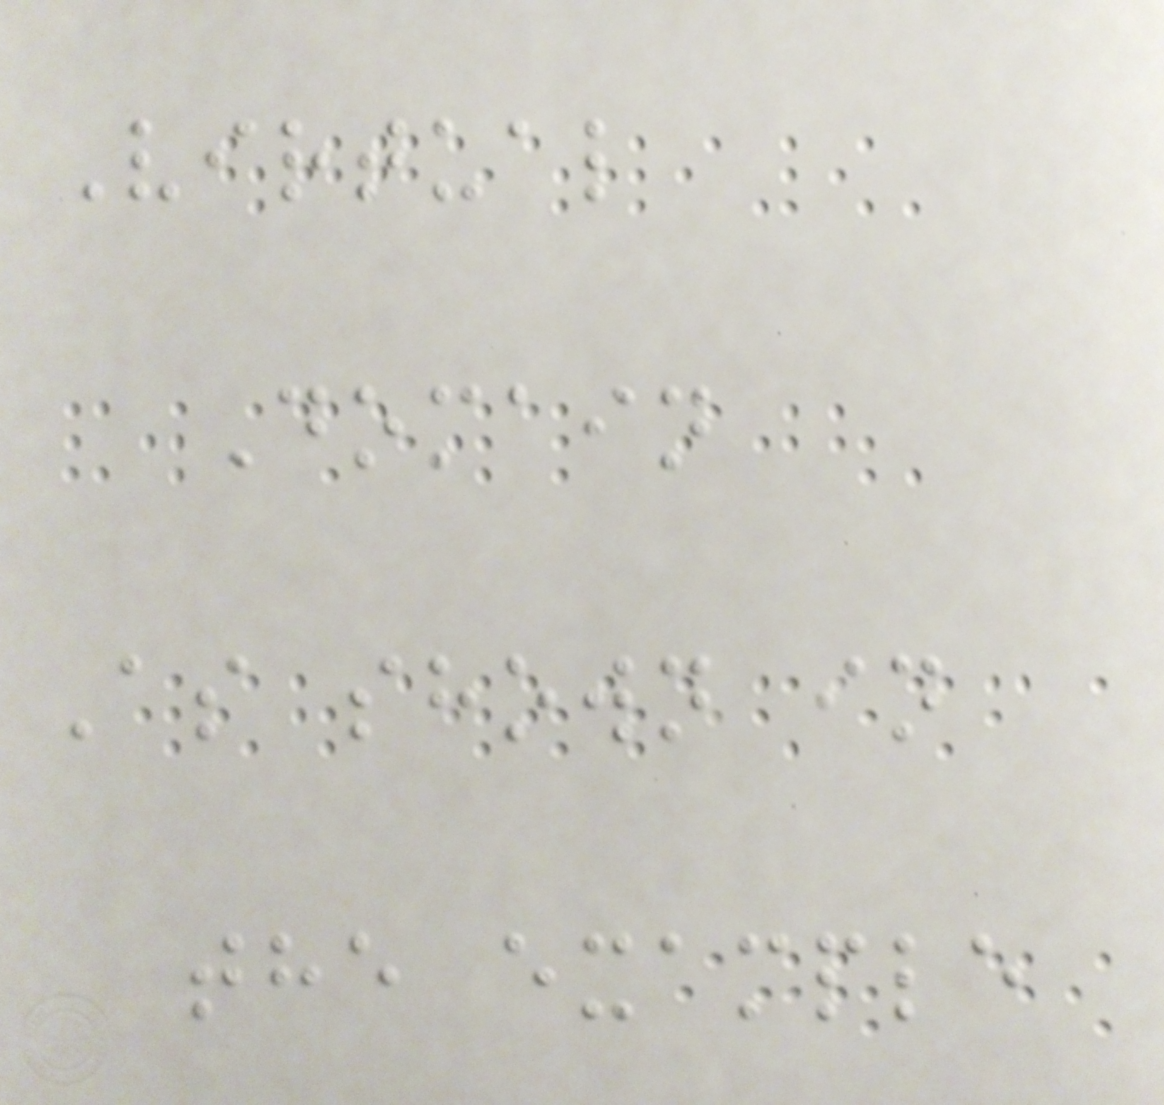Virtual
Domain
As shown in
the example
